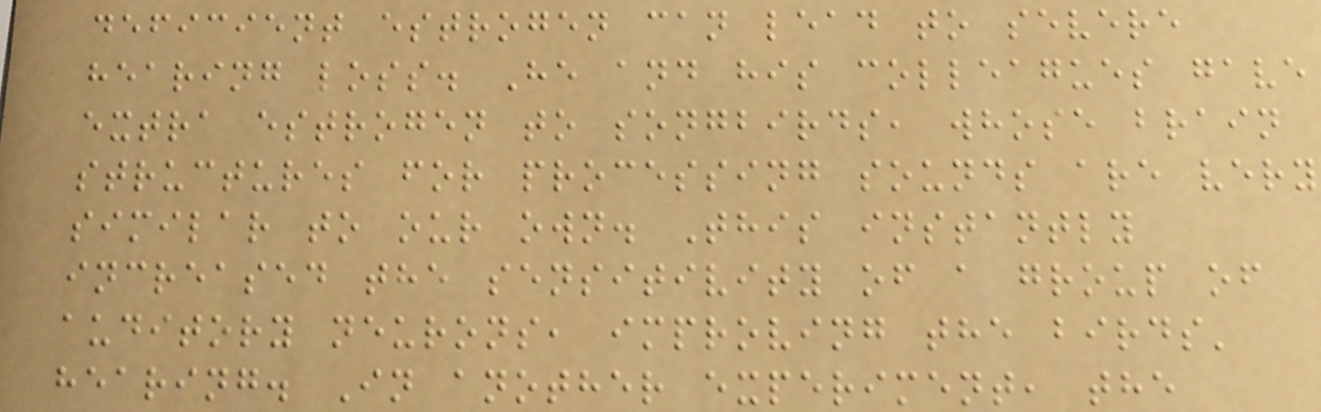deficient estrogen can lead to severe
hearing loss. He and his colleagues gave
extra estrogen to songbirds, whose brain
structures for processing sounds are very
similar to our own. This instantly
increased the sensitivity of a group of
auditory neurons, improving the birds'
hearing. In another experiment, the
